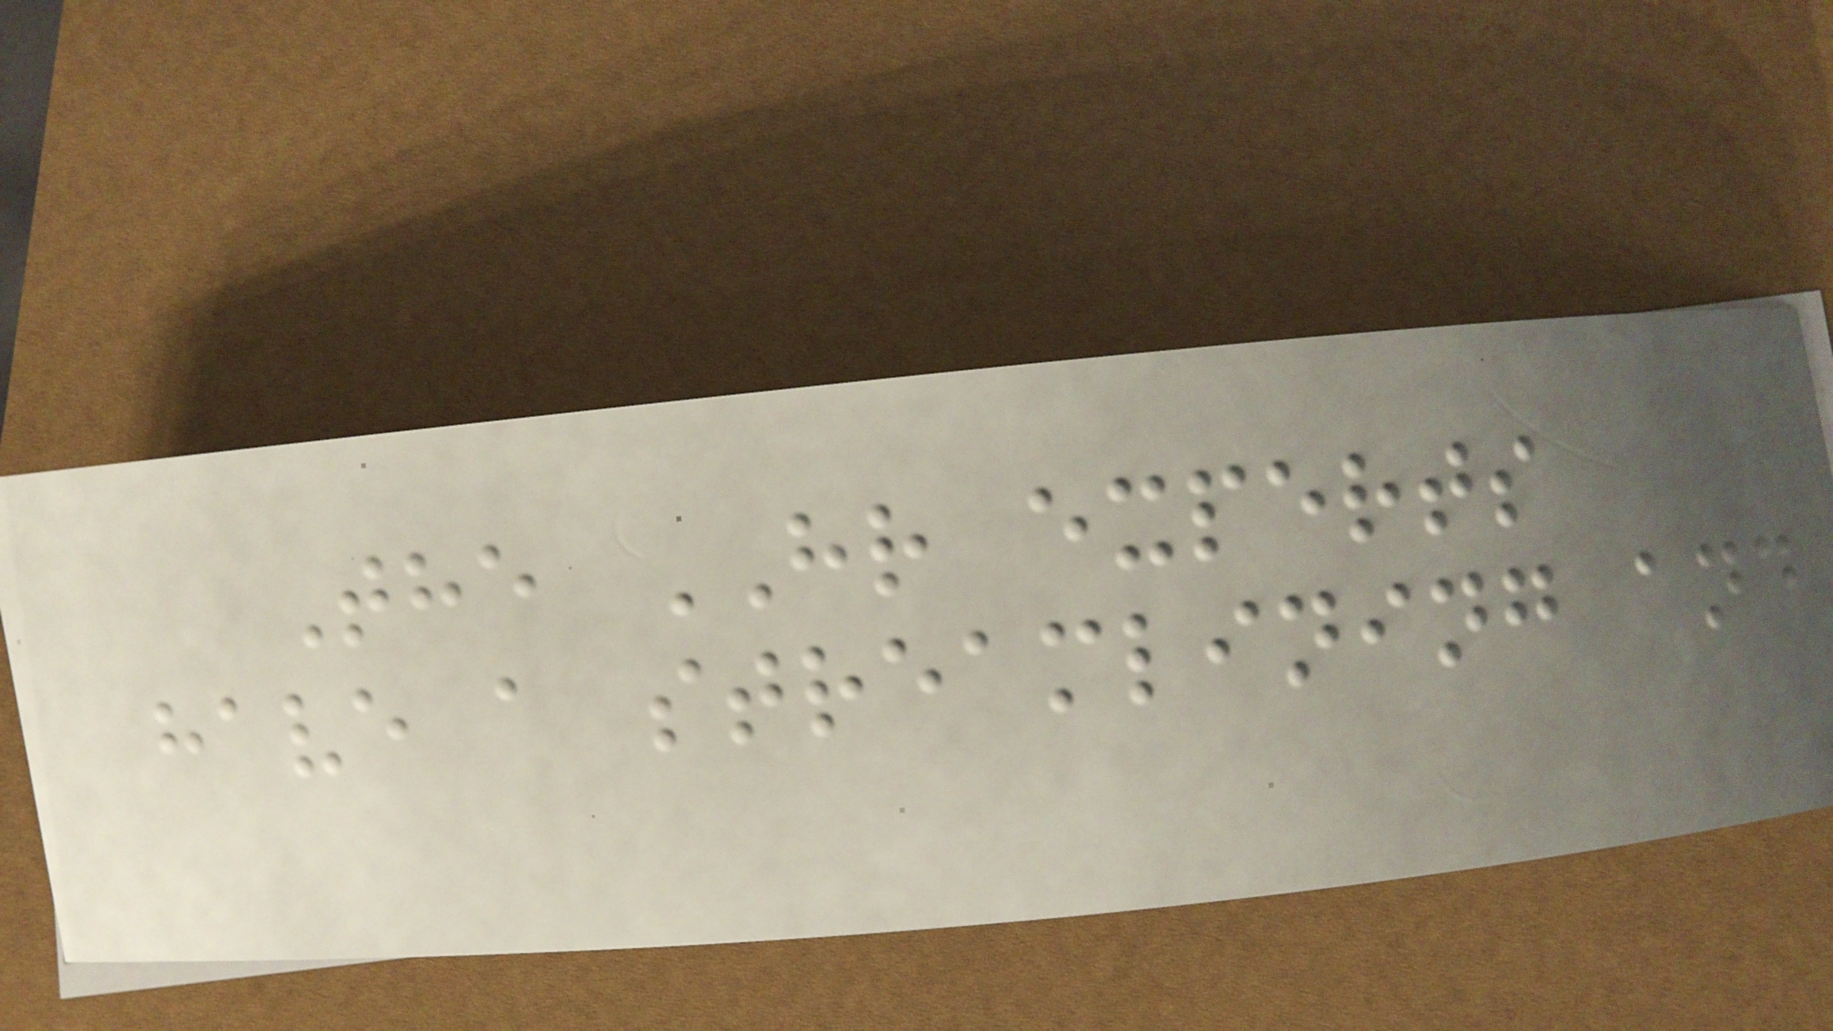The HR experts
have a streamlining and
